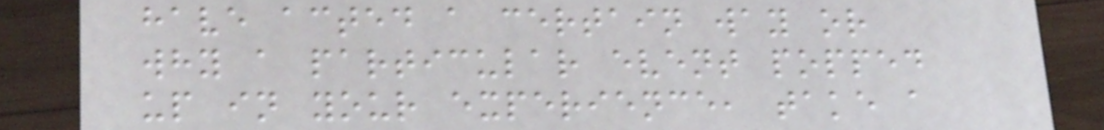have acted a certain way or
why a particular event popped
up in your experience, take a
